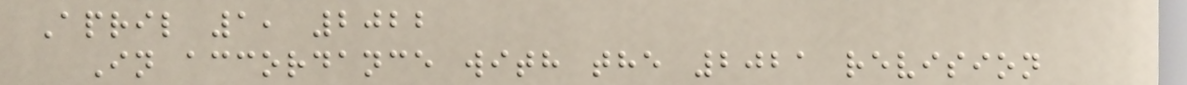April 1, 2022
In accordance with the 2021 revision
